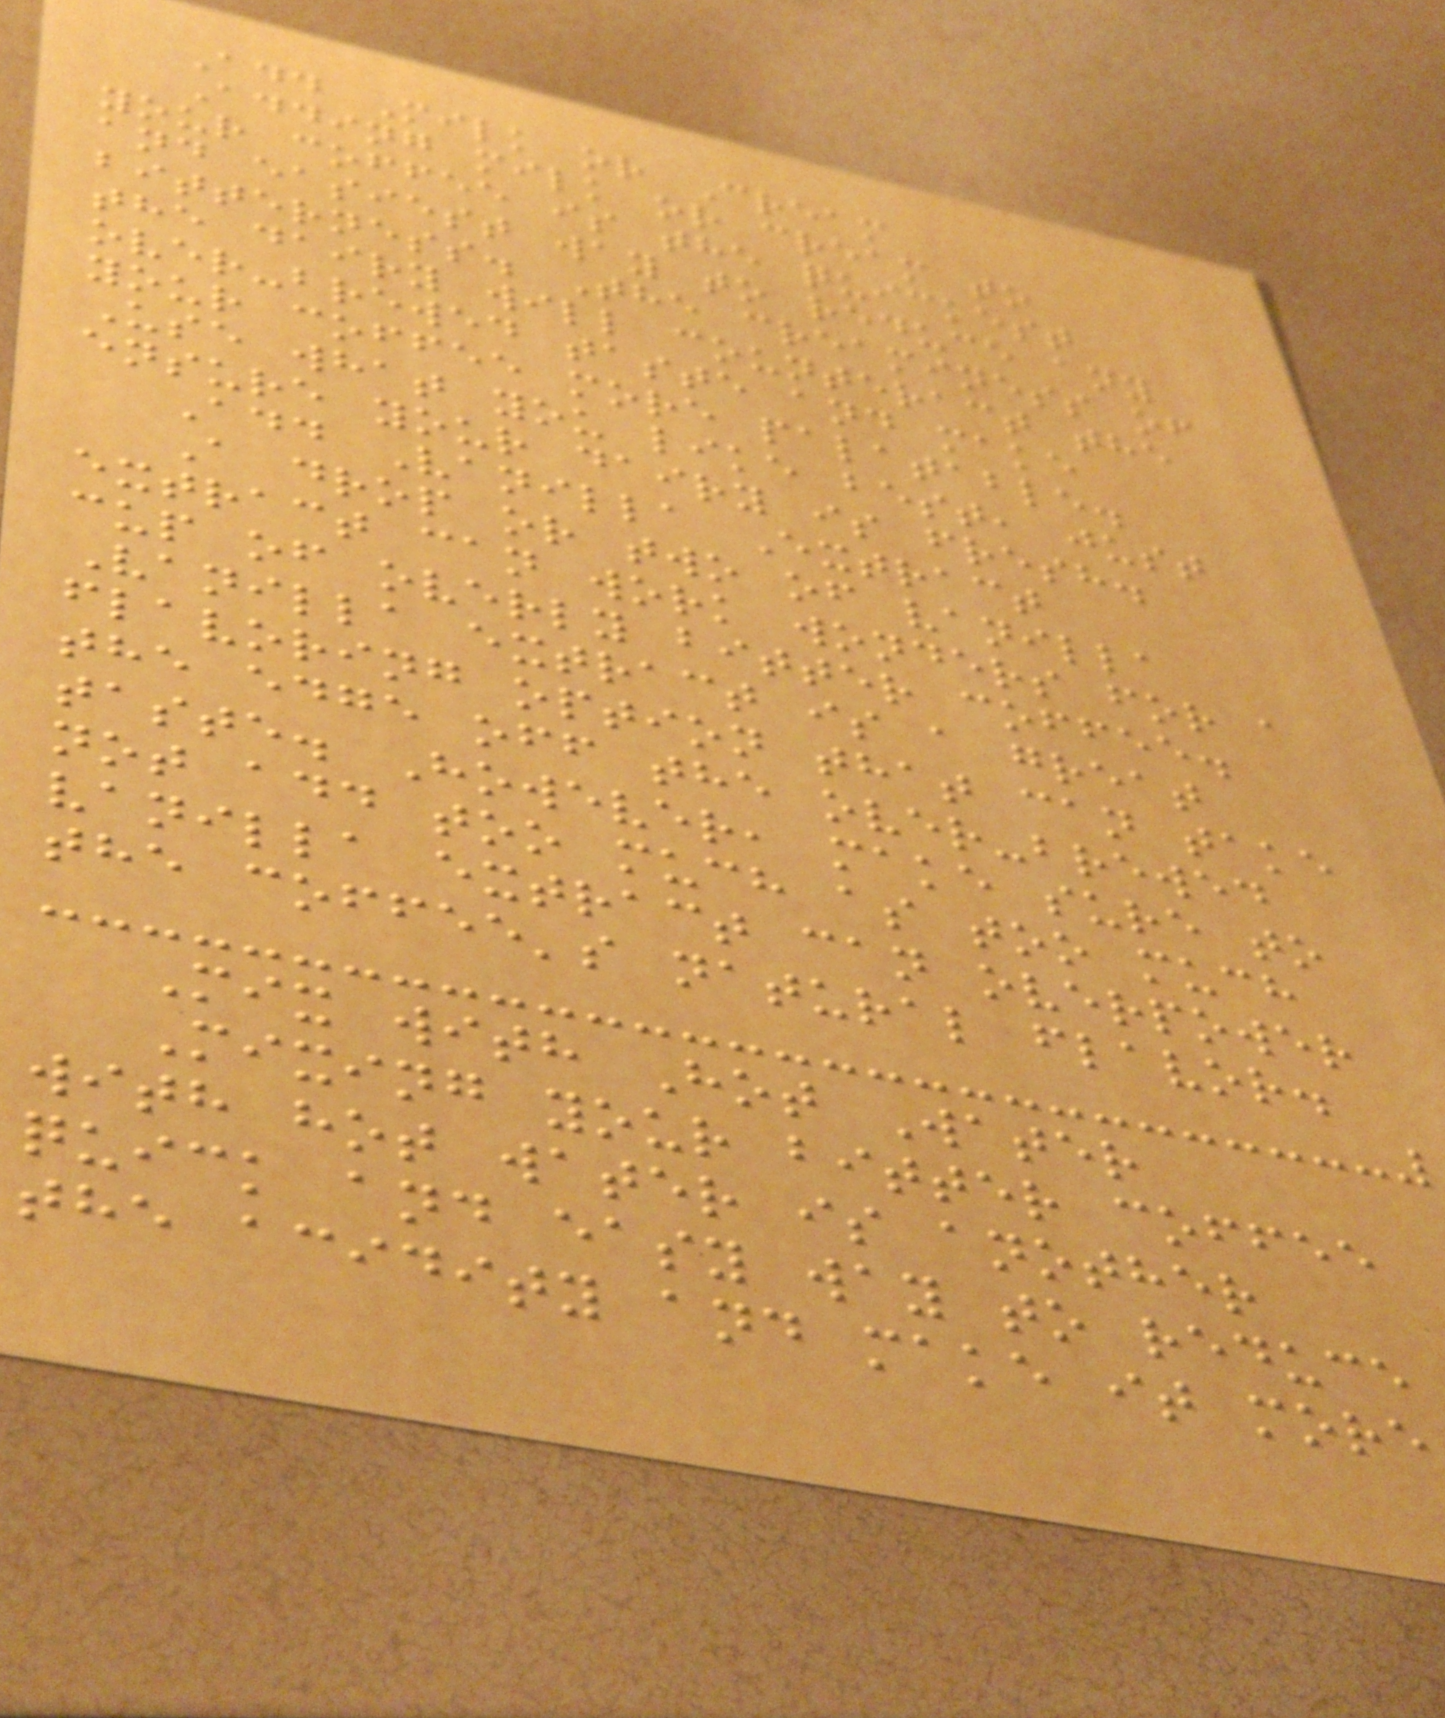Add Milk or Cream
Adding milk or cream to
your coffee is the quickest
and easiest way to reduce any
bitterness. The creaminess of
the dairy will counteract the
over-brewed taste and make
your coffee more palatable.
Use what you like best, just
ensure your dairy is fresh.
Add Vanilla Extract
A drop or two of vanilla
extract can work wonders for a
cup of overly bitter coffee.
Vanilla extract is a great
flavoring option that can take
the edge off the over-brewed
taste. However, make sure to
not add too much as too much
vanilla extract can overpower
the coffee's natural flavor.
Mix with Hot Water
Mixing your bitter coffee
with hot water is another
quick and easy way to reduce
the acidity and make it more
